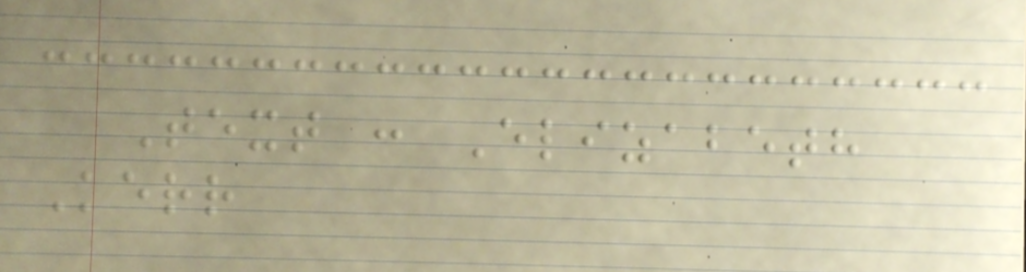Text : Elizabeth
Kerr
